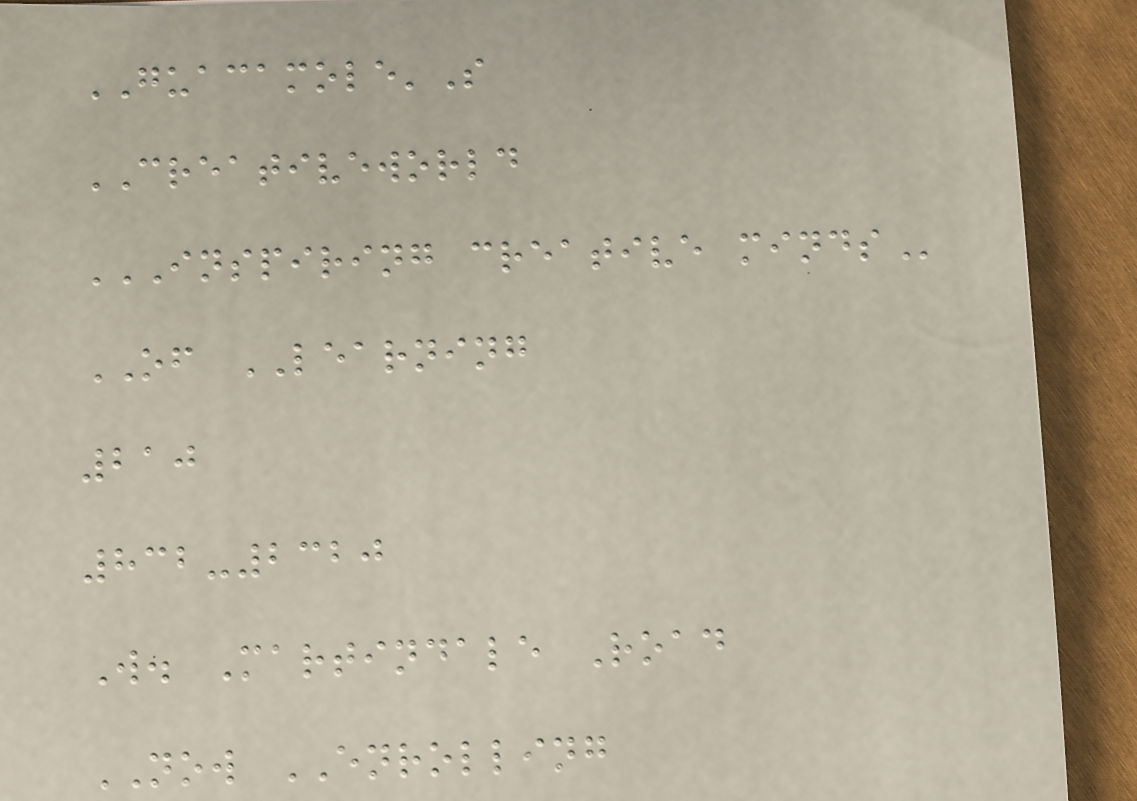GUACAMOLE'S
CREATIVEWORLD
INSPIRING CREATIVE MINDS
OF LEARNING
210
832-2320
W. Martindale Road
NOW ENROLLING
